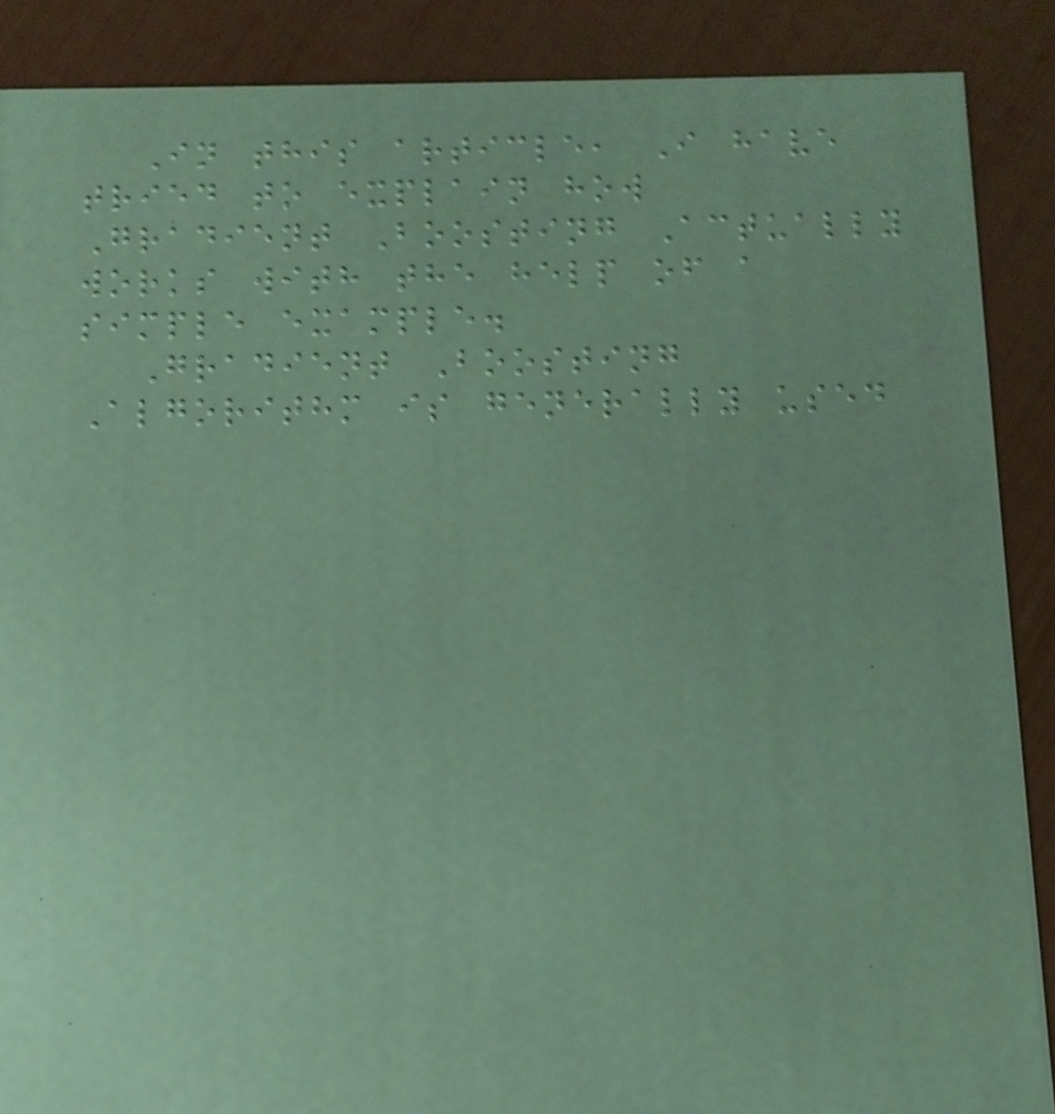In this article, I have
tried to explain how
Gradient Boosting Actually
works with the help of a
simple example.
Gradient Boosting
Algorithm is generally used
